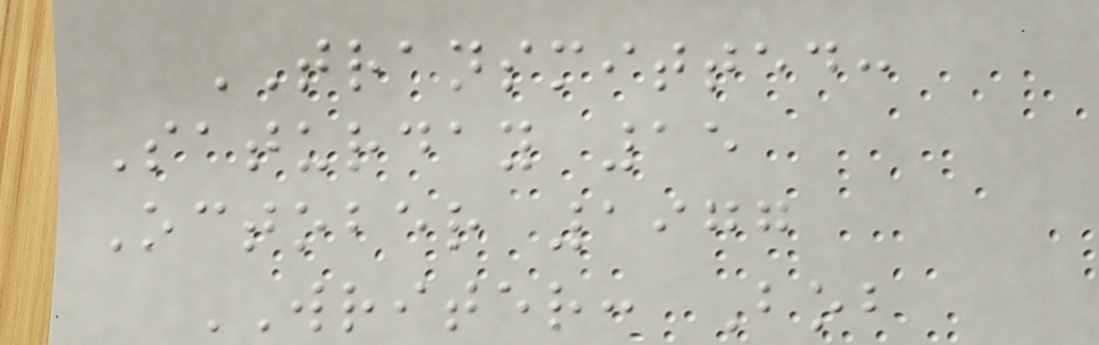TRANSMITTED:
Saturday 15
October 1977
WRITER: Bob
